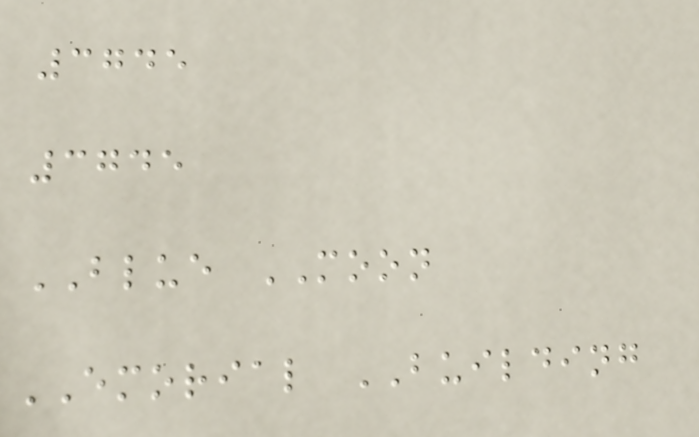3745
3745
BLUE MOON
EMORIAL BUILDING
